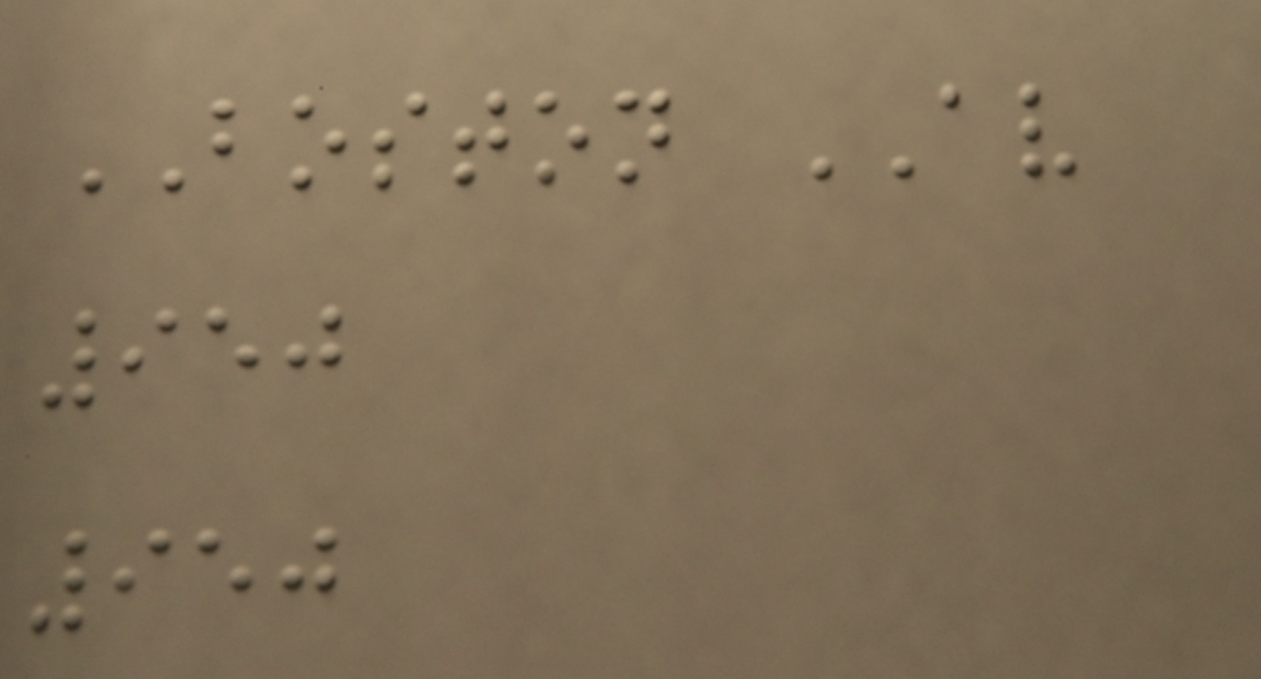BOSTON AV
950
950
